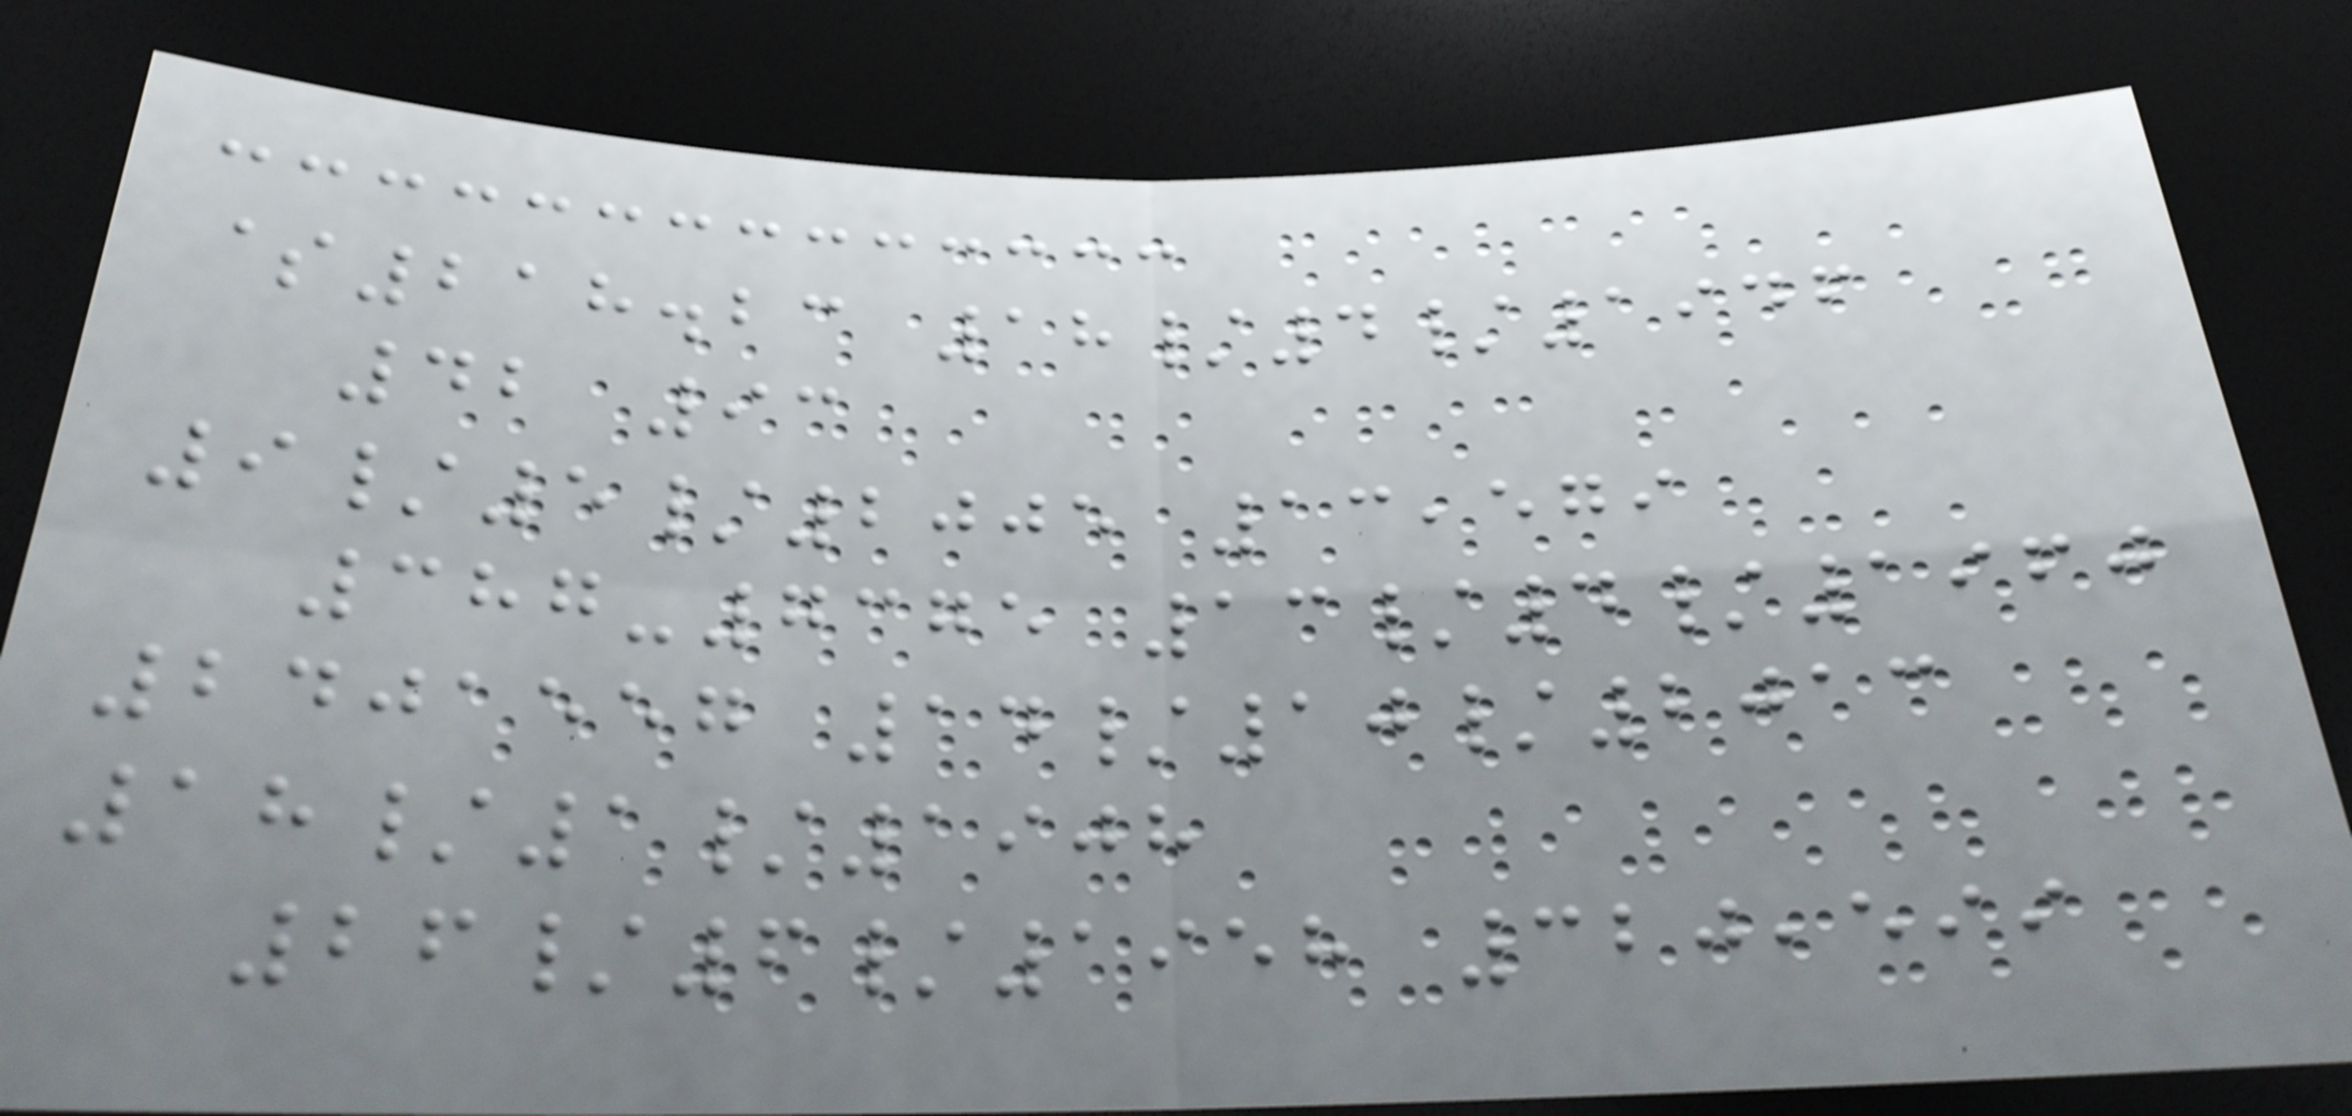$218.23 18/4/1946
42 93
9/5/2005 13,579
387-7375 13/4/1960
2401557 14/10/2013
18/1/1908
26/6/1958 320,599
